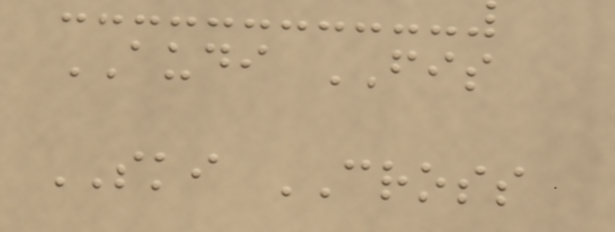AUDI FIS
SKI CROSS
